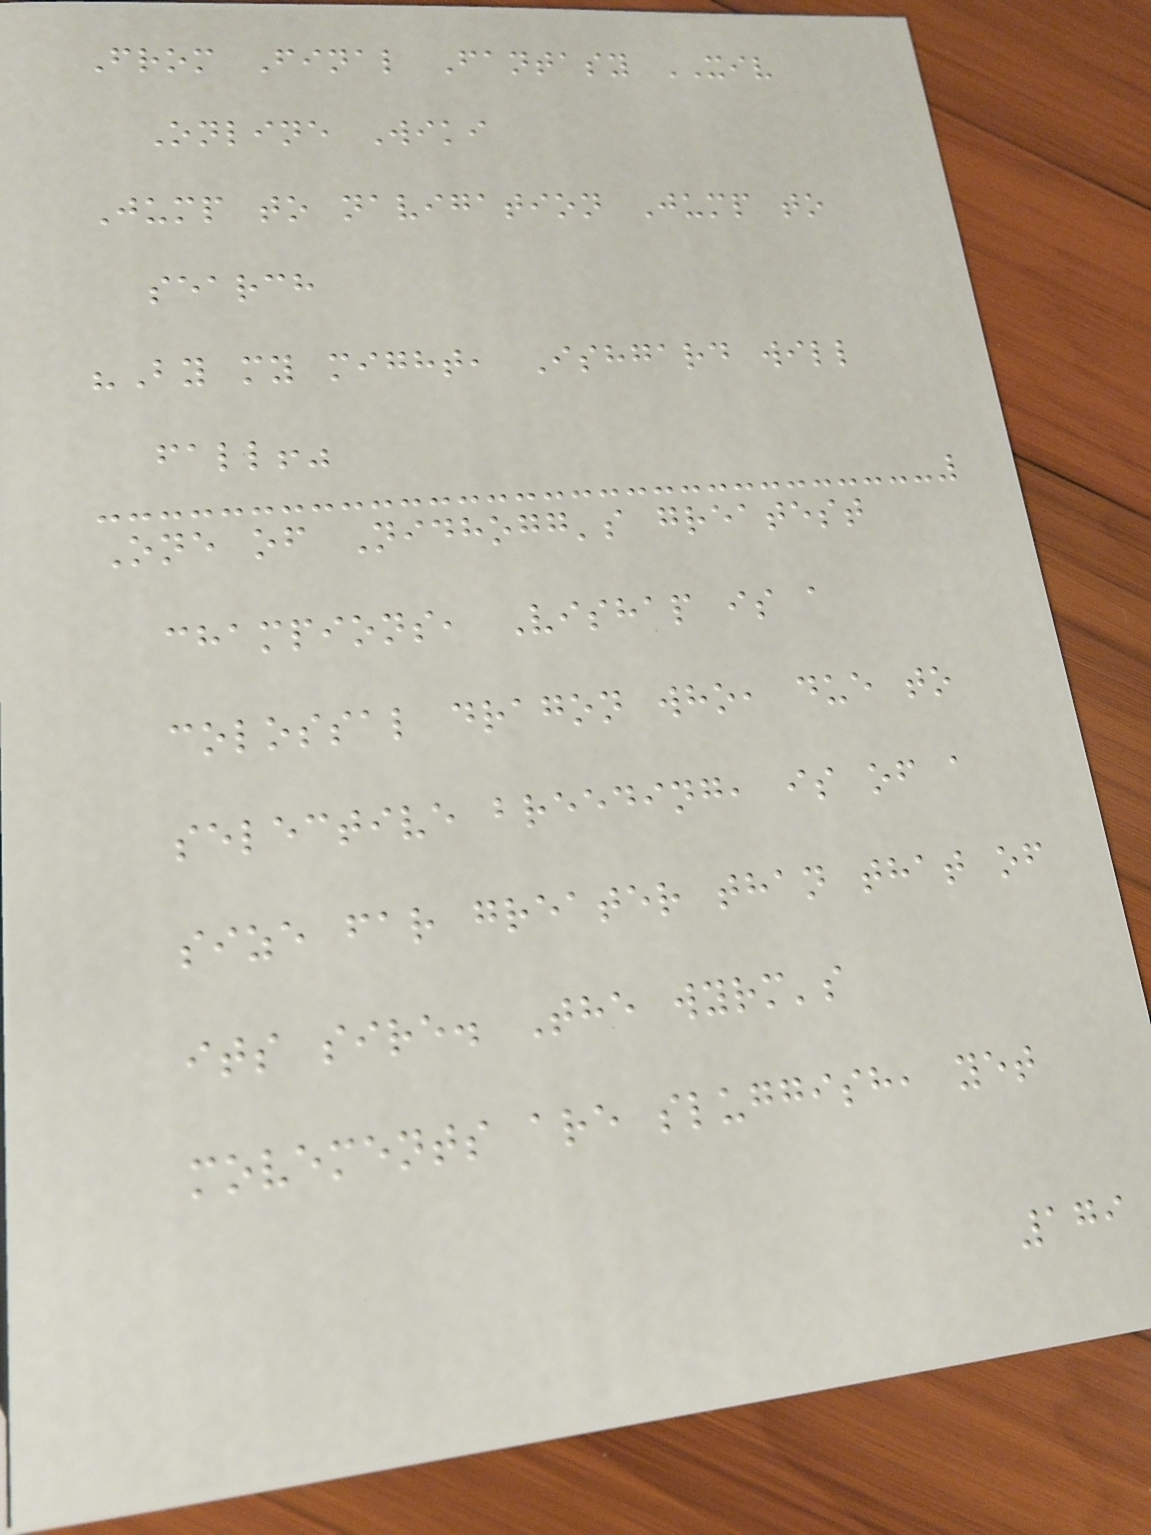From Final Fantasy XIV
Online Wiki
Jump to navigation Jump to
search
"By my might, Ishgard will
fall!"
One of Nidhogg's greatest
champions, Vishap is a
colossal dragon who, due to
selective breeding, is of a
size far greater than that of
its sire. The wyrm's
movements are sluggish, yet
179
